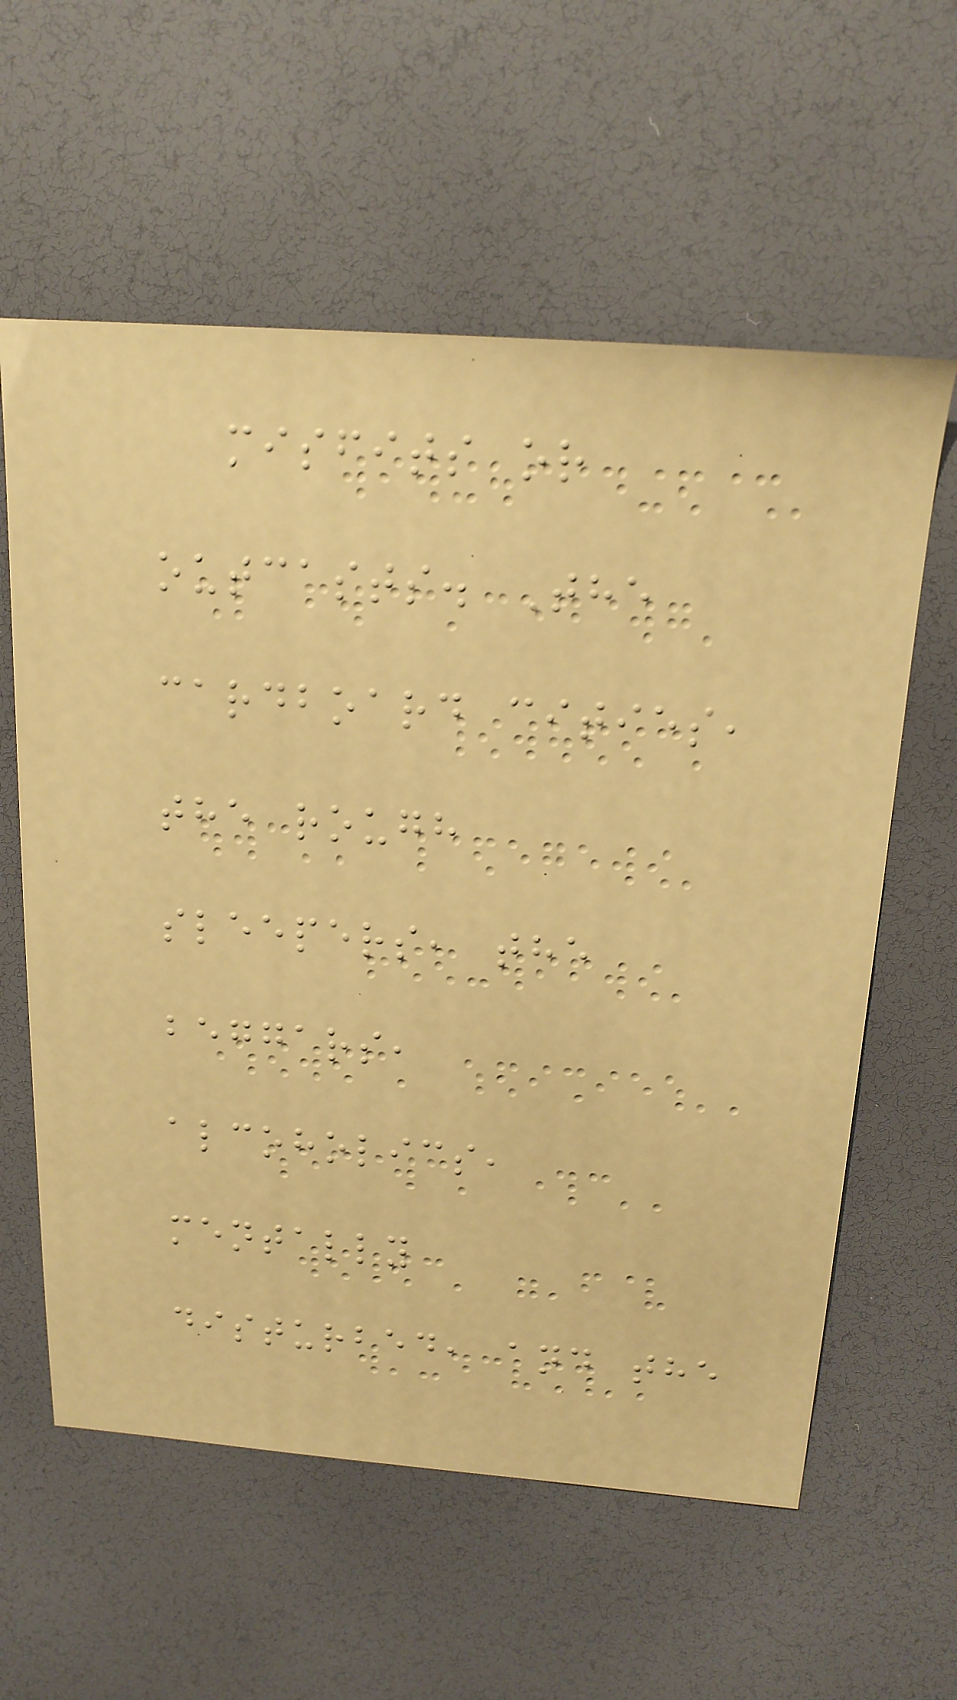misfits or
outcasts. The
cardboard cities,
the rough
sleepers, the
beggars,
alcoholics,
mentally
disturbed, and the
